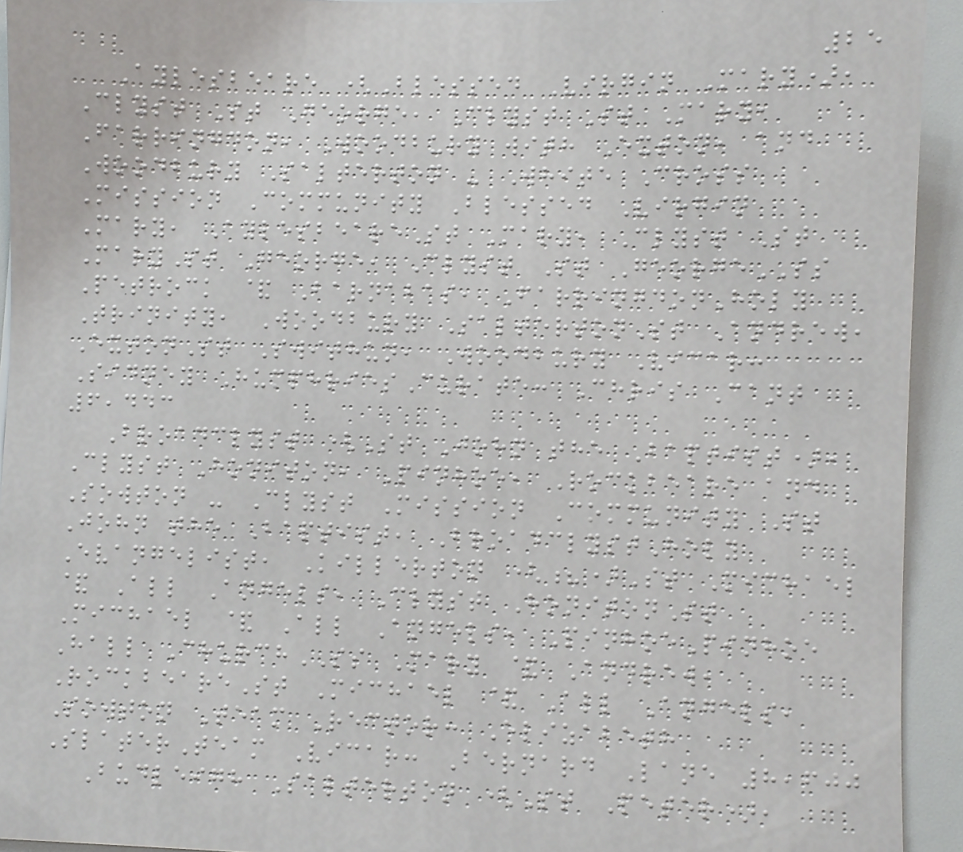25
Aylesbeare (Blessed Virgin Mary),
Clyst St George, Clyst St Mary,
Farringdon, Woodbury with Exton, and
Woodbury Salterton - White Cross
Mission Community Blessed Virgin
Mary, AylesbeareSt Mary, Clyst St
MarySt George, Clyst St GeorgeSS
Petrock & Barnabas, FarringdonHoly
Trinity, Woodbury SaltertonSt Andrew,
ExtonSt Swithun, Woodbury Vicar:
Sidney HumphriesCurate: Chris Cant
6,443
Broadclyst (St John the Baptist),
Clyst Honiton, Pinhoe, Rockbeare and
Sowton - Clyst Mission Community St
John the Baptist, BroadclystHoly
Evangelist, Killerton (?)St Michael
& All Angels, Clyst HonitonSt
Michael & All Angels, PinhoePinhoe
Hall ChurchSS Mary & Andrew,
RockbeareSt Michael & All Angels,
Sowton Team Rector: Elizabeth
SlaterTeam Vicar: Bernard Lane 8,600
Budleigh Salterton (St Peter),
